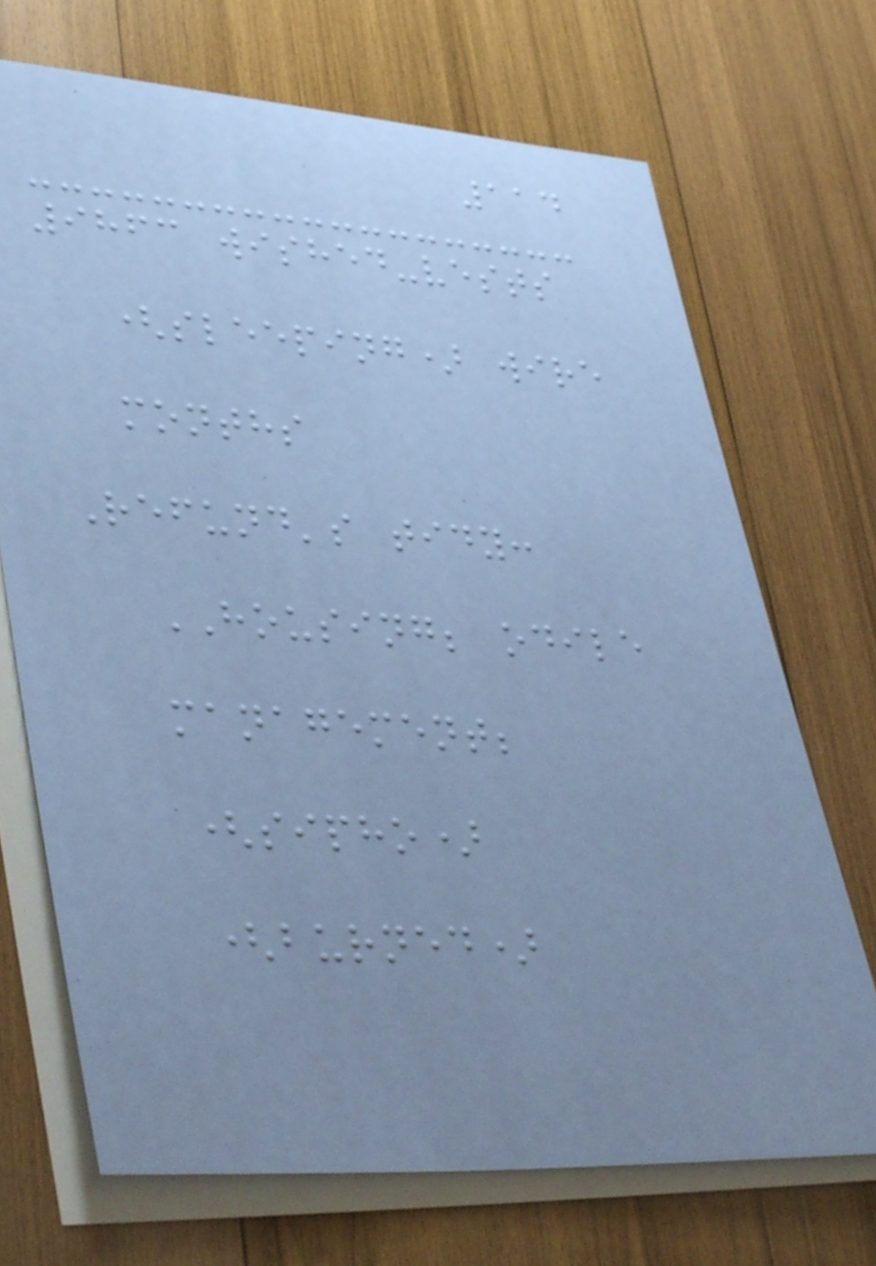114
9863 wished-vests
(sleeping) wire
months
Refund's tidy:
HOUSING; odile
management;
(sipho)
(burned)
